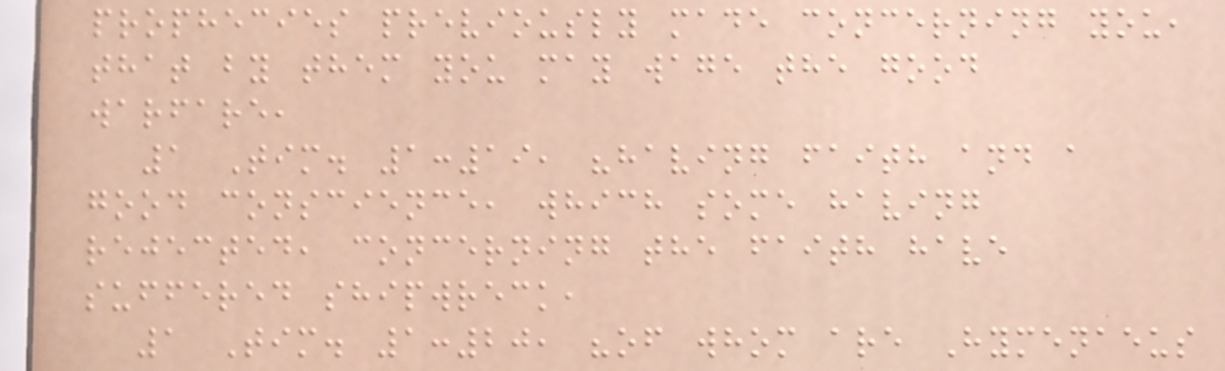prophecies previously made concerning you,
that by them you may wage the good
warfare,
1 Tim. 1:19, "having faith and a
good conscience, which some having
rejected, concerning the faith have
suffered shipwreck,
1 Tim. 1:20, "of whom are Hymenaeus
